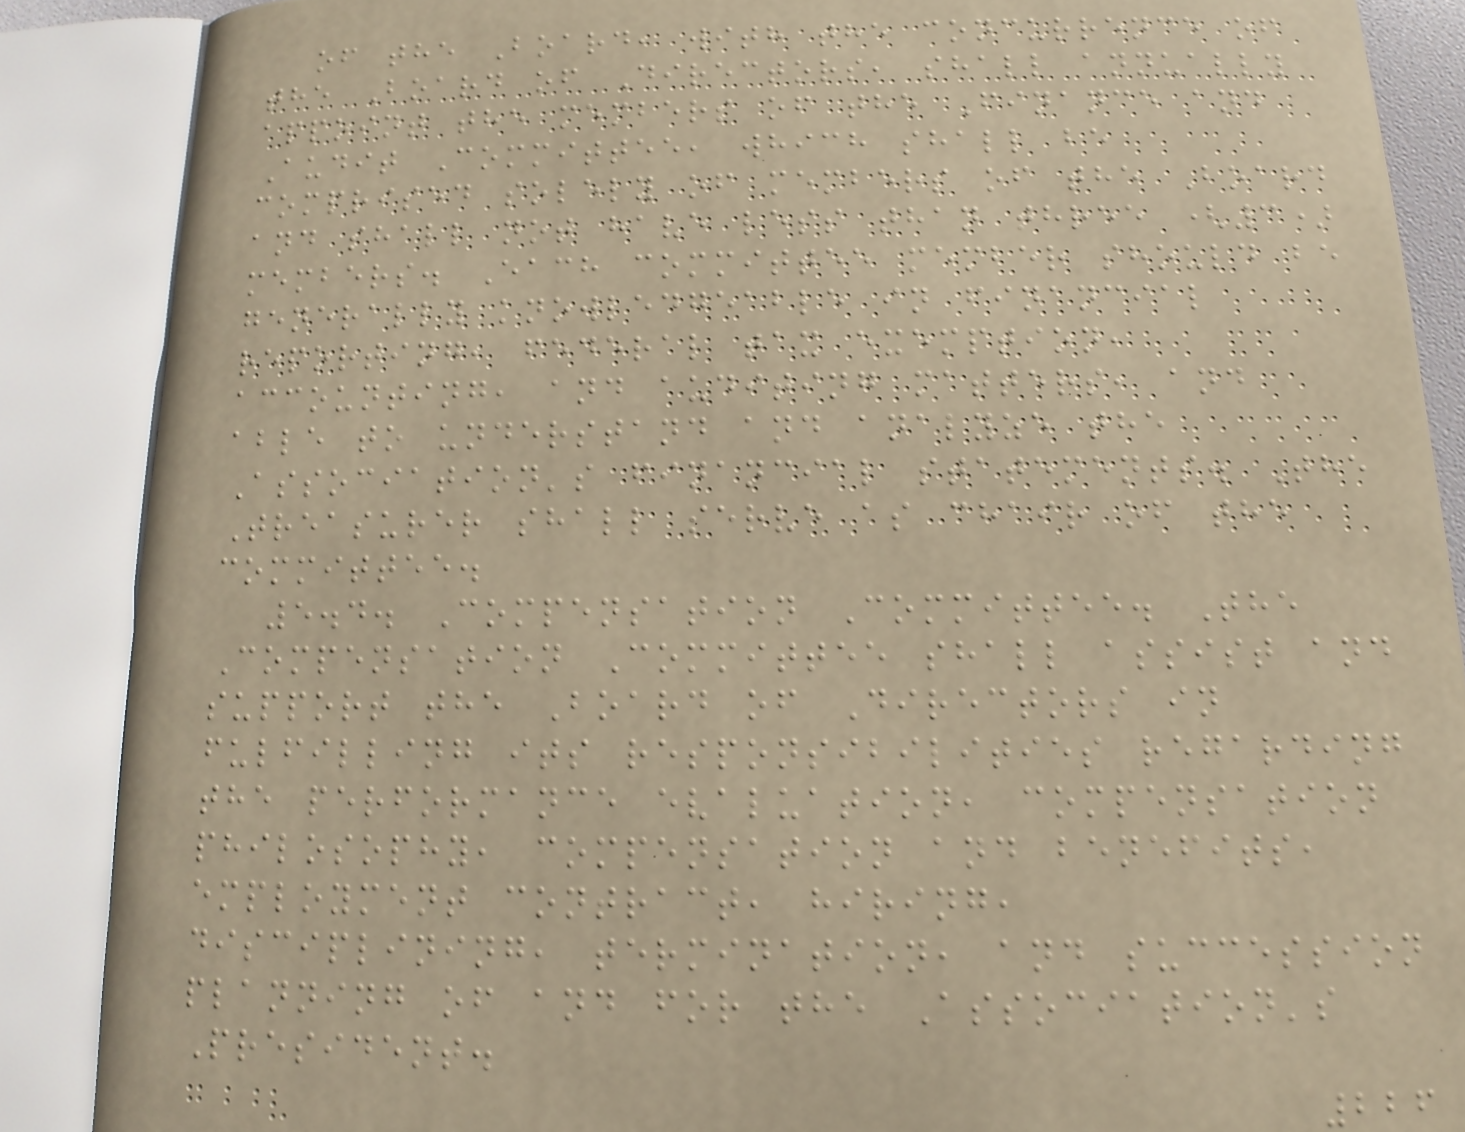of the Board, with the concurrence of
the Board of Directors, shall annually
appoint the members of the Finance and
Audit Committee, which shall be
comprised solely of members of the Board
and shall not have less than three (3)
members. Each committee member should be
generally knowledgeable in financial
reporting, federal tax exemption,
accounting, and auditing matters, and
able to understand and analyze the
Association's financial statements. The
Treasurer shall serve as chair of the
committee.
5.4. Compensation Committee. The
Compensation Committee shall assist and
support the Board of Directors in
fulfilling its responsibilities regarding
the performance evaluation, compensation
philosophy, compensation and benefits,
employment contract, hiring,
disciplining, termination, and succession
planning of and for the Association's
President.
226
